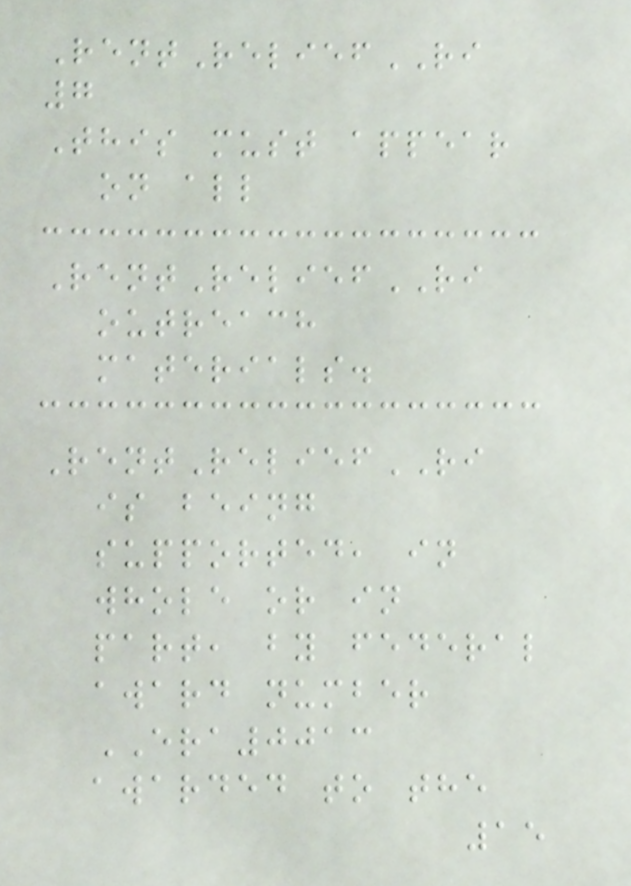RentReliefRI
7
This must appear
on all
RentReliefRI
outreach
materials.
RentReliefRI
is being
supported, in
whole or in
part, by federal
award number
ERA0013
awarded to the
15
